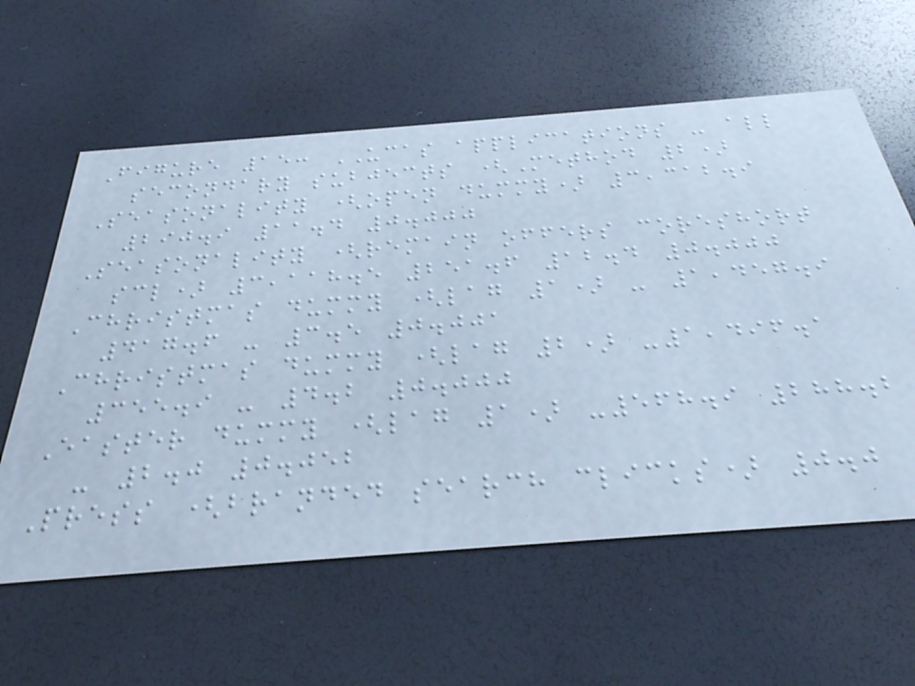Figure 15: UCAS applications - all
secondary subjects (Method 2)
Seasonality (open dummy) 3,312.9
290.9 11.4 0.000
Seasonality (remain offers coreshort
scl) 3,118.5 251.6 12.4 0.000
Christmas dummy (lag 1) - 1,457.9
417.6 - 3.5 0.001
Christmas dummy (lag 2) -1,496.1
355.9 - 4.2 0.000
Easter dummy (lag 1) -568.9 288.2
- 2.0 0.052
Press (branded search clicks) 0.0
